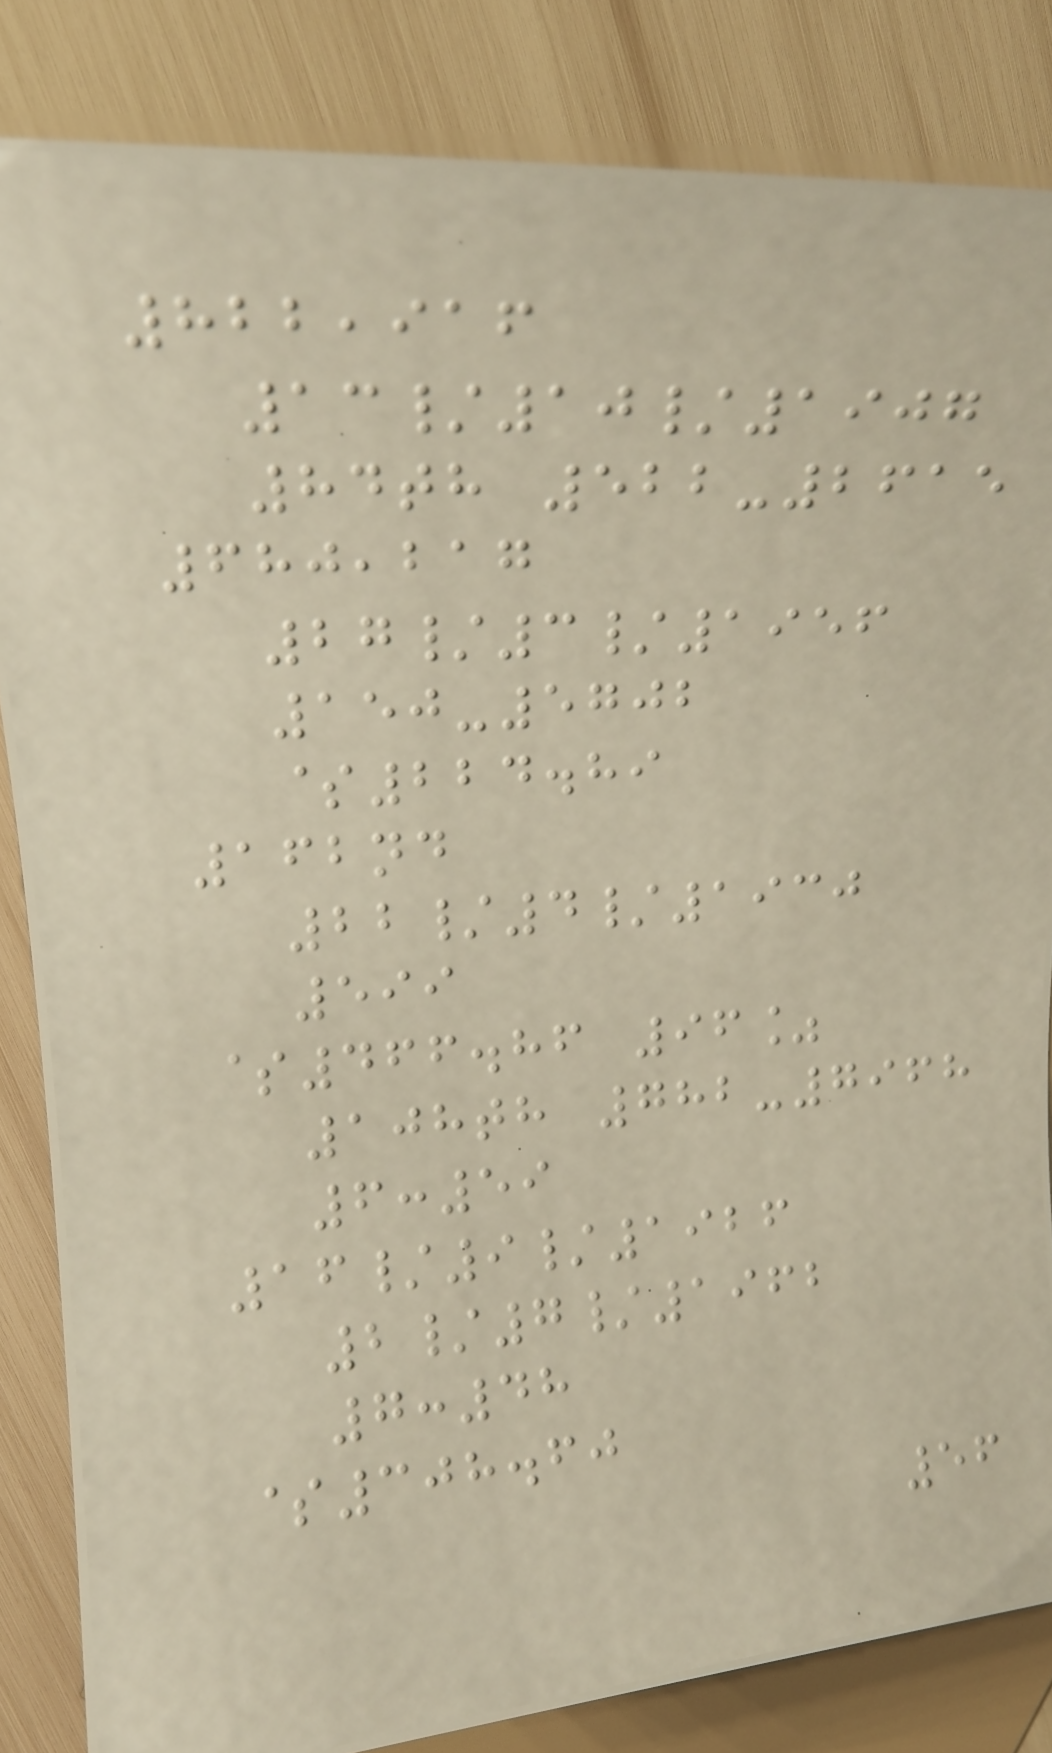822,916
13/10/1907
84th 522-2615
680,217
27/3/1956
150-5702
$224.89
162nd
22/4/1930
599
$466.86 96%
108th 782-7968
6:59
16/9/1926
2/7/1962
7:48
$308.60
56
